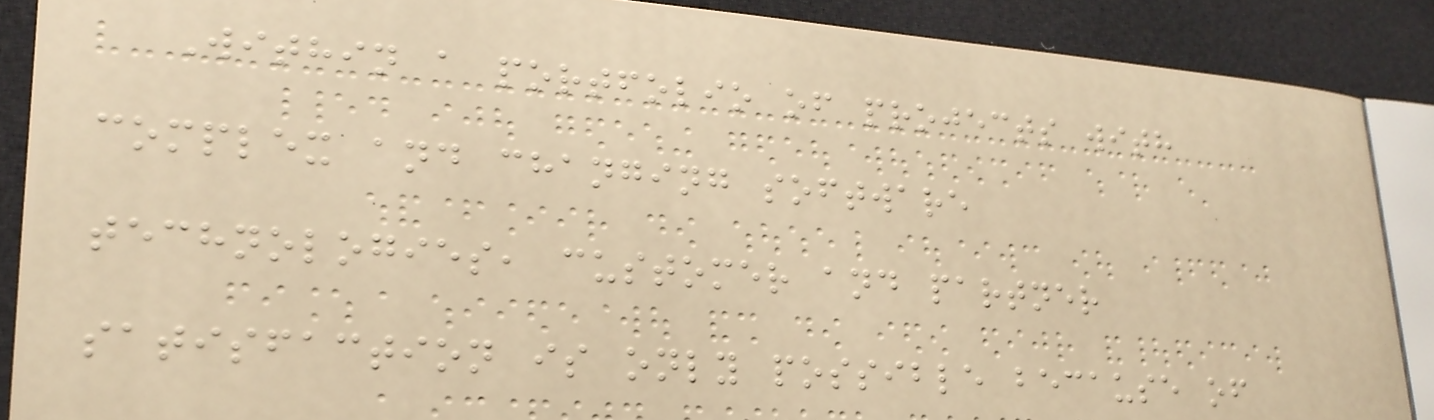Within a portfolio of projects with
complex and changing software
technologies, customer and partner
satisfaction is only possible because of
